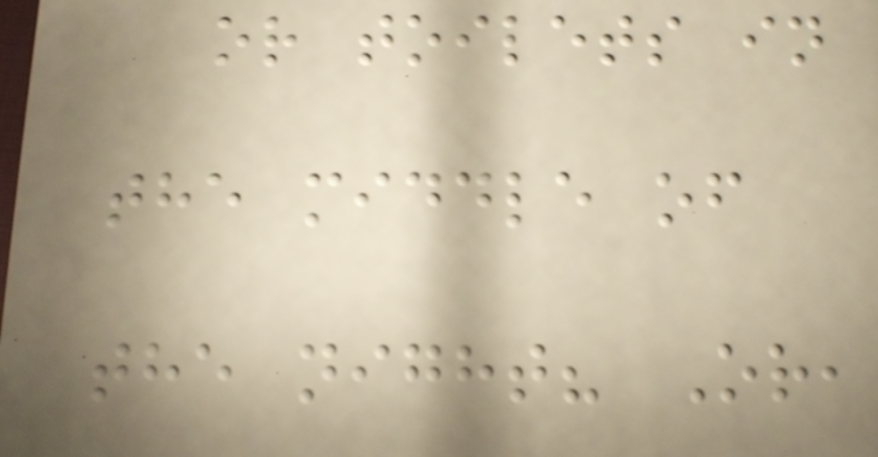or toilets in
the middle of
the night? Or,
